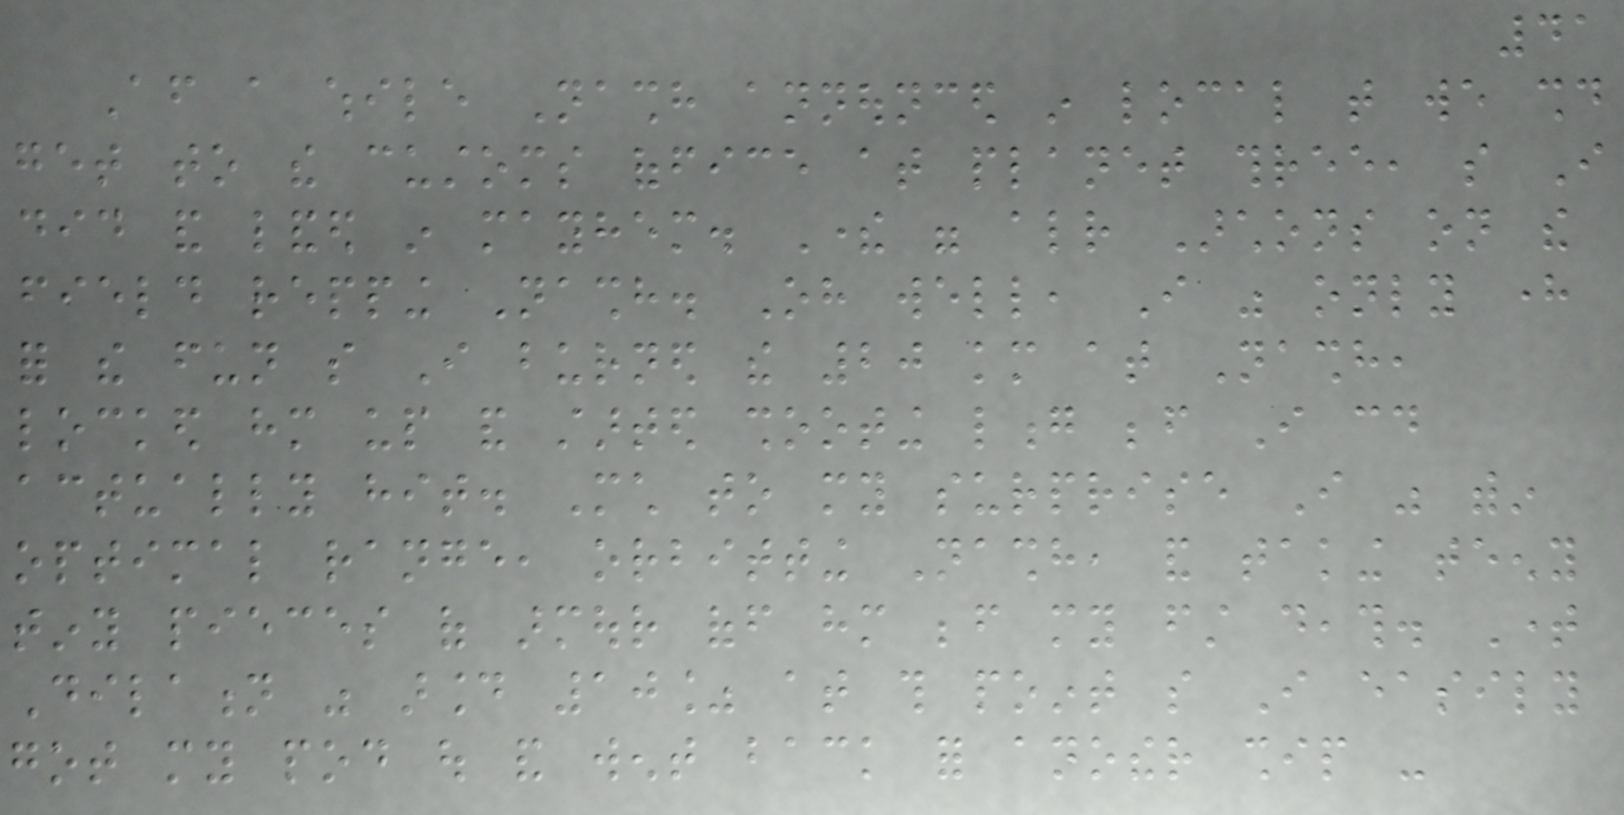41
After a while Nashh announced in local that we should
get to the customs office at planet three, so I
did and landed in mayhem. There were already Archons on the
field repping Nashh. Oh well, I was only here
for the fun so I burned the 20 km at Nashh,
locked him up and started shooting long before I could
actually hit. Much to my surprise I was within
optimal range, orbitting Nashh, and taking teeny
tiny pieces of armour off him before my first death. Time
Dilation was around 10% at this point so I easily
got my pod out and went back for another ship -
